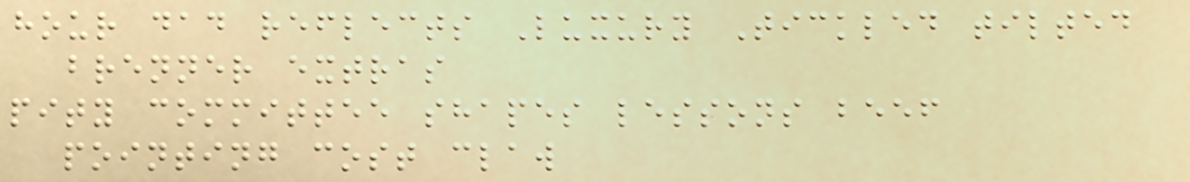hour dad reflects Luxury Tickled tilted
brenner extras
pity committee shapes lessons beef
pointing cost claw
